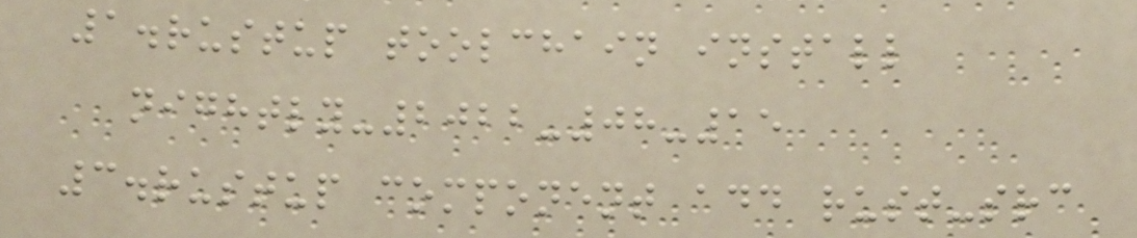1.rustup toolchain install
nightly-2022-08-15
3.rustup component add rust-src
